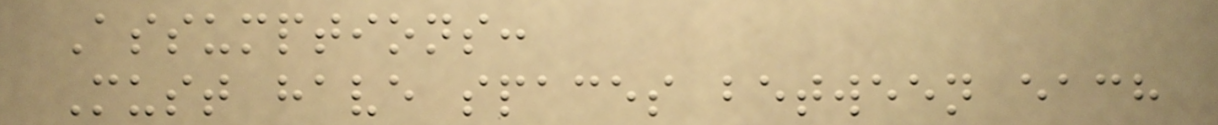Assumptions:
Must have spaces between each
